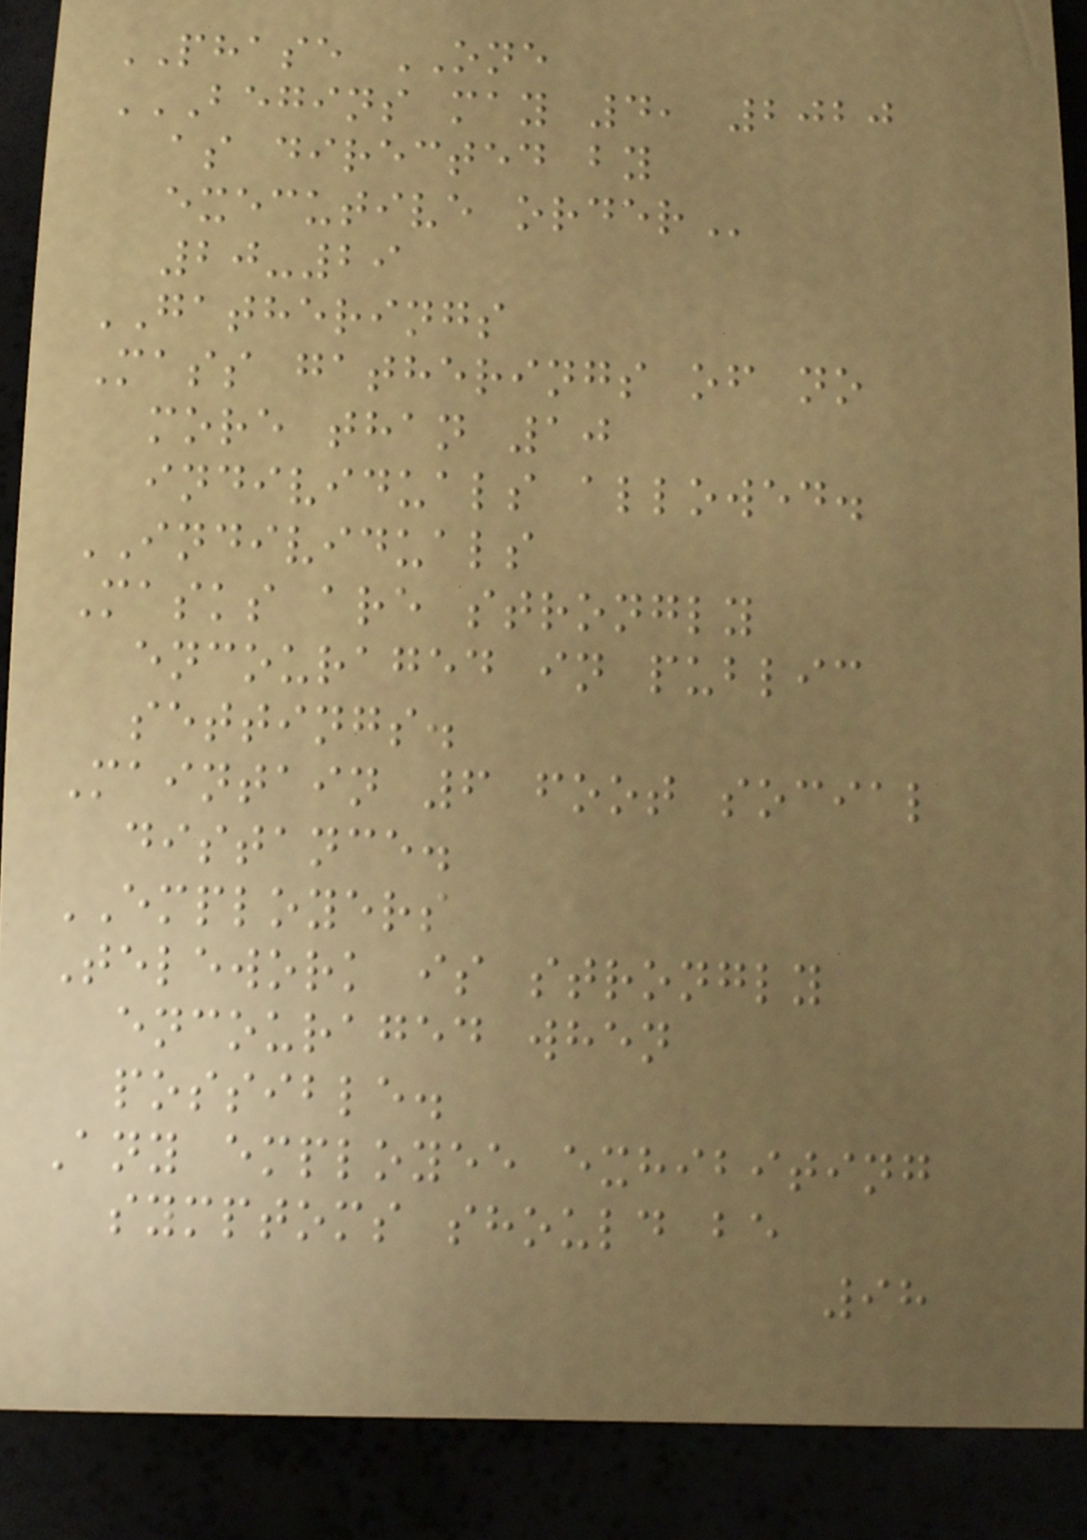PHASE ONE
BEGINS MAY 4, 2020
AS DIRECTED BY
EXECUTIVE ORDER
20-29
GATHERINGS
Mass gatherings of no
more than 10
individuals allowed.
INDIVIDUALS
Masks are strongly
encouraged in public
settings.
Maintain 6 foot social
distance.
EMPLOYERS
Telework is strongly
encouraged when
possible.
Any employee exhibiting
symptoms should be
98
